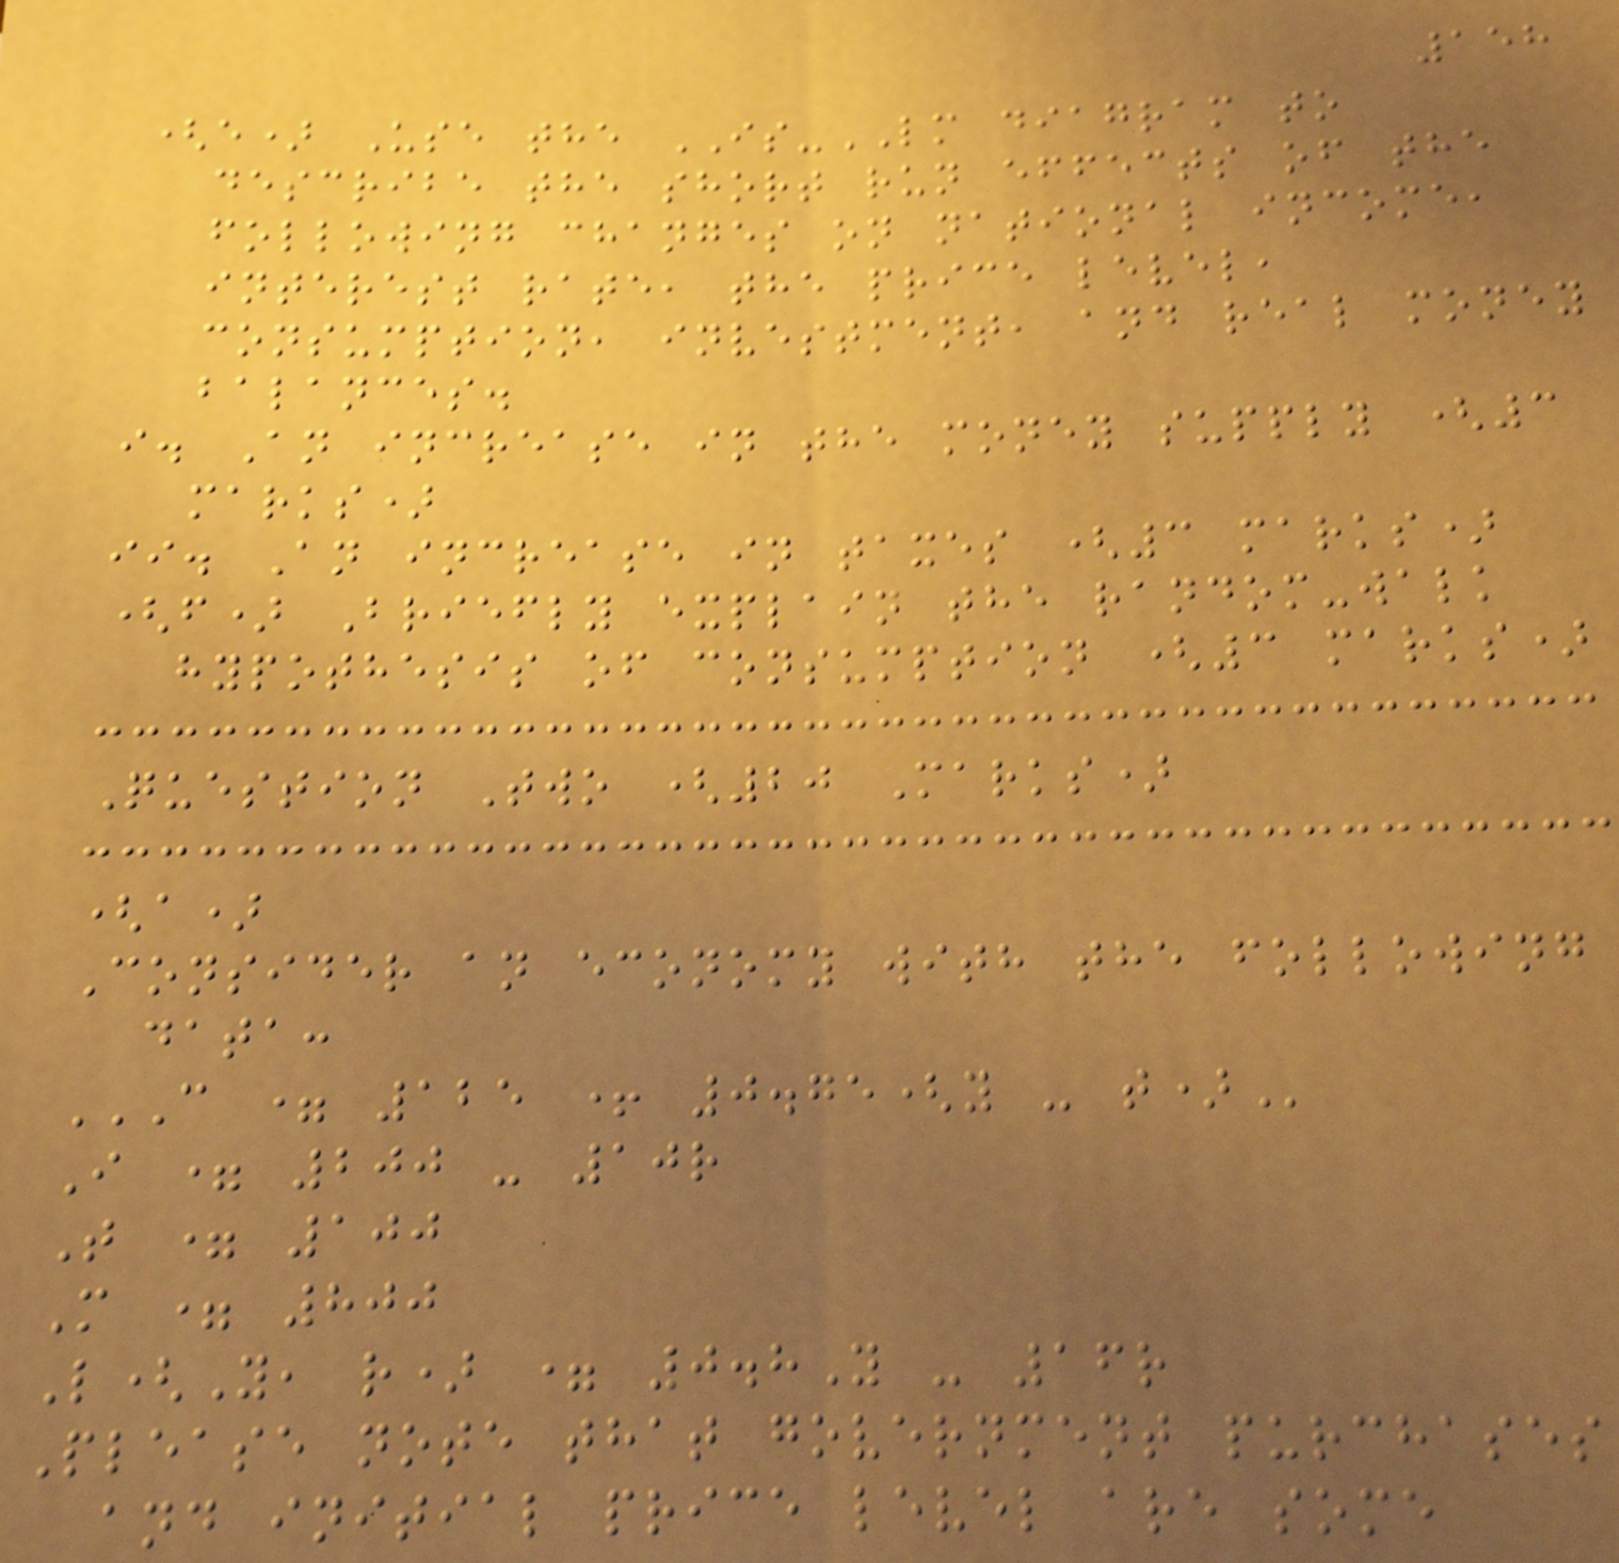158
(e) Use the IS-LM diagram to
describe the short run effects of the
following changes on national income,
interest rate, the price level,
consumption, investment, and real money
balances.
i. An increase in the money supply (3
marks)
ii. An increase in taxes (3 marks)
(f) Briefly explain the random-walk
hypothesis of consumption (3 marks)
Question Two (20 Marks)
(a)
Consider an economy with the following
data:
C = 125 + 0.75(Y - T)
I = 200 - 10r
T = 100
M = 800
L(Y, r) = 0.8Y - 16r
Please note that government purchases
and initial price level are some
